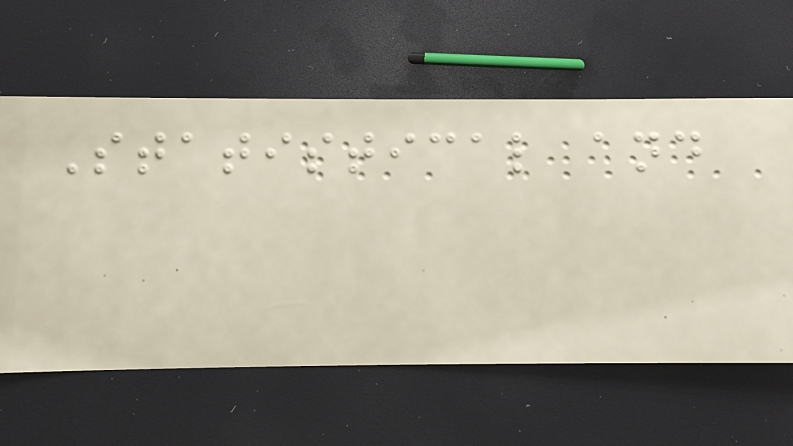Statistical and
